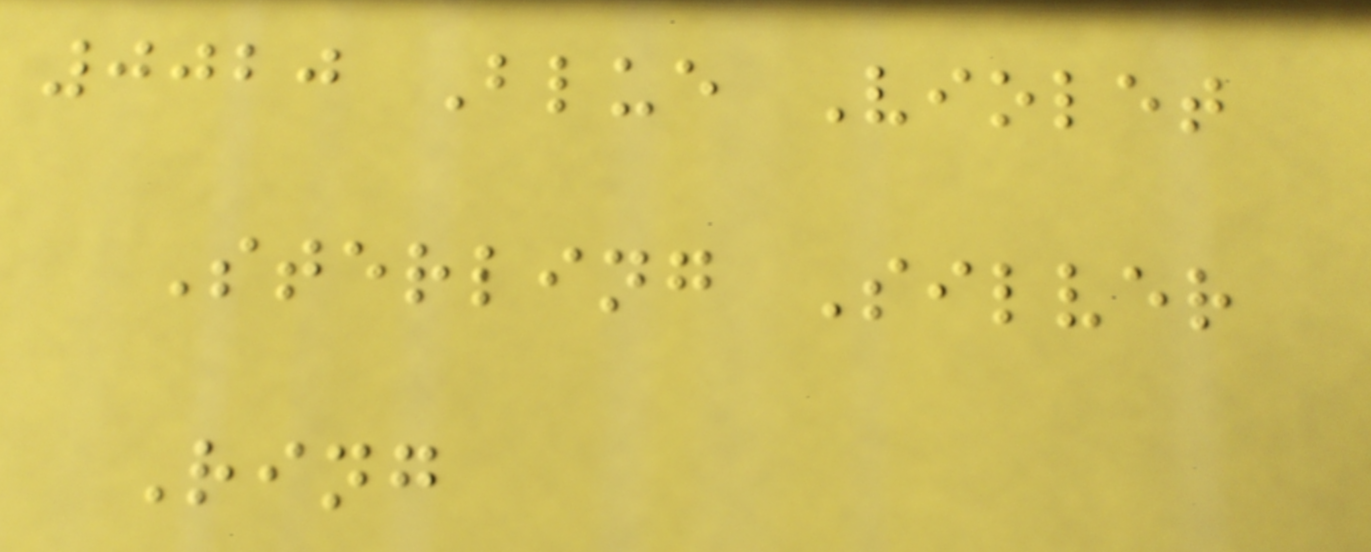0020 Blue Violet
Sterling Silver
Ring
